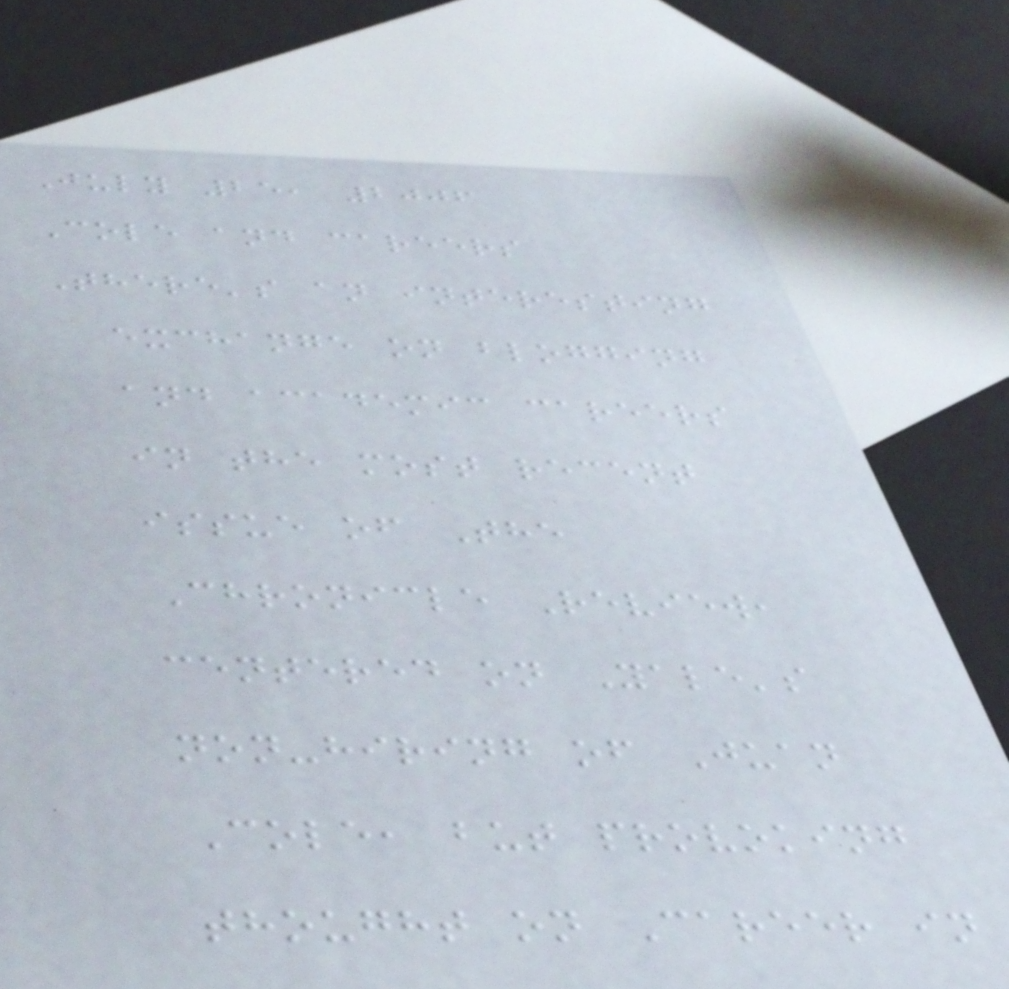July 25, 2006
Cole and careers
There's an interesting
exchange on blogging
and academic careers
in the most recent
issue of The
Chronicle Review,
centered on Yale's
non-hiring of Juan
Cole, but provoking
thought on Career in
